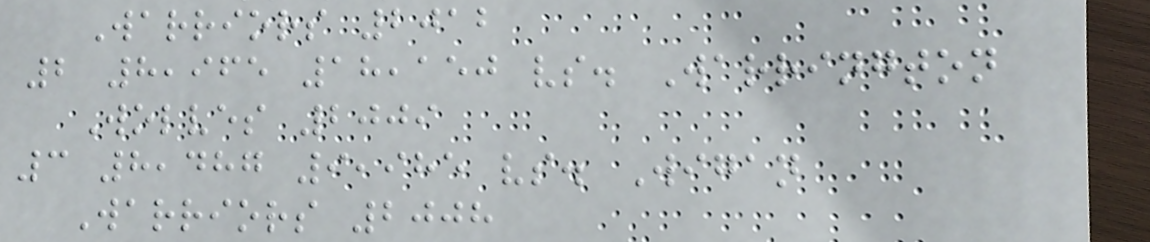Warriors 2012
2 8,965 18,150 vs. Warrington
Wolves 2009
3 8,487 9,985 vs. Wigan
Warriors 2008
